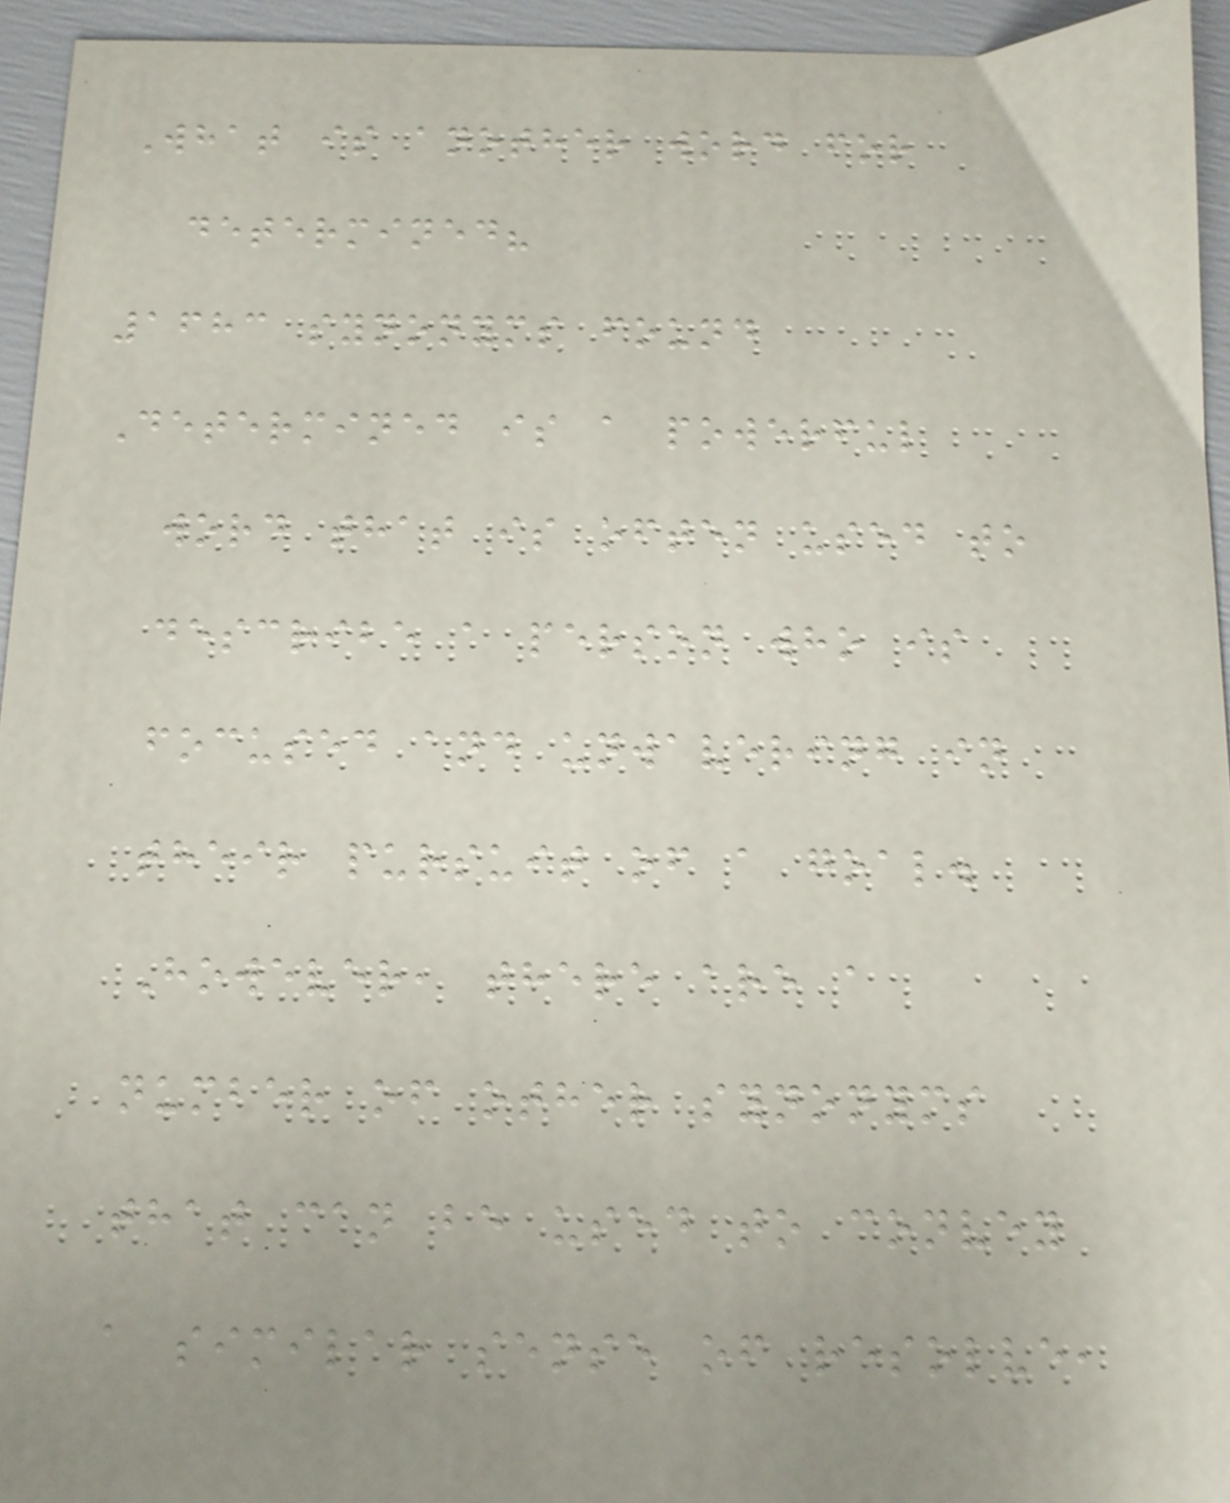What is another word for
determined?
1683 synonyms found
Determined is a powerful
word that is often used to
describe a person who is
focused and unwavering in
their pursuit of a goal.
However, there are a
number of other synonyms
that can be used to convey
a similar sense of resolve,
